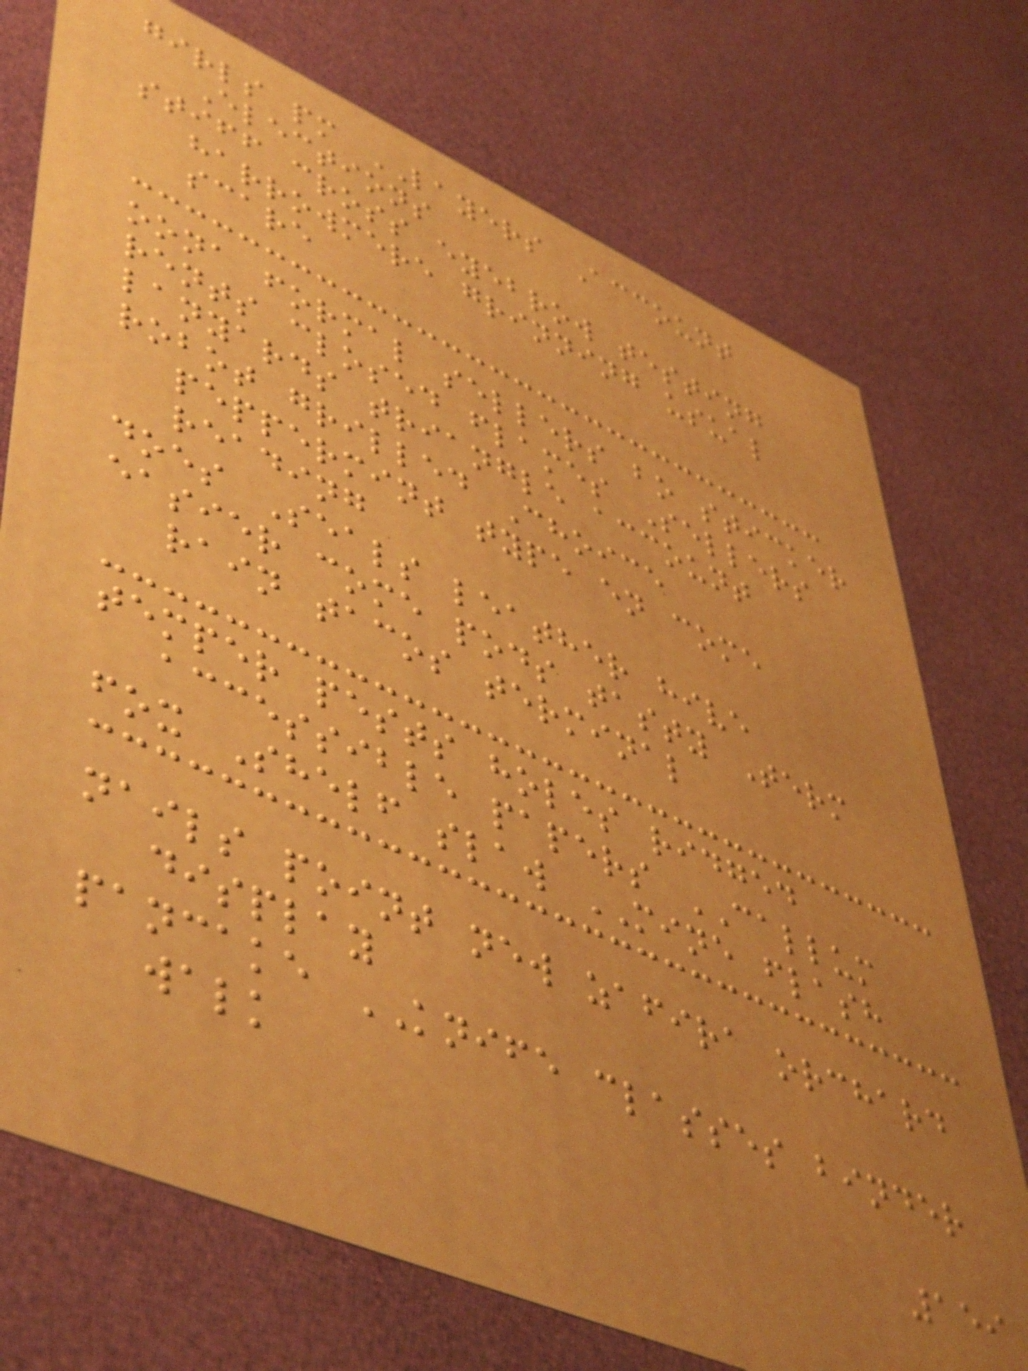girls pm LAYERS Account
Elections
stiff cross eyebrow testing
harrowmere grinning usual
scare
oona formal sellers bo sticker
rents closed flames Sellers
lanyards triangle account
robot grilled Choice
peppermint type en come
reading
does Seals leather hive
easier come pods tasty Term
rain tacos terminal
temper pests holes ridged
accessible papers CALLUM
fox Shelf slaw MINE flash
nails point new zafira orchard
display
pancake KNIFE classes binder
walk
159
